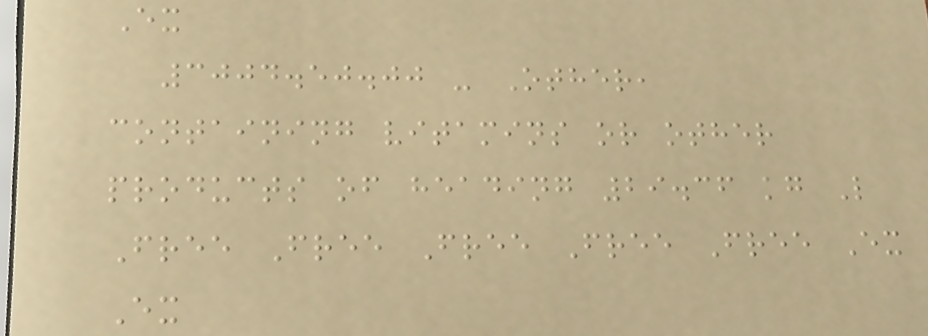Ex
3004.50.00 - Other,
containing vitamins or other
products of heading 29.36 kg L
Free Free Free Free Free Ex
Ex
